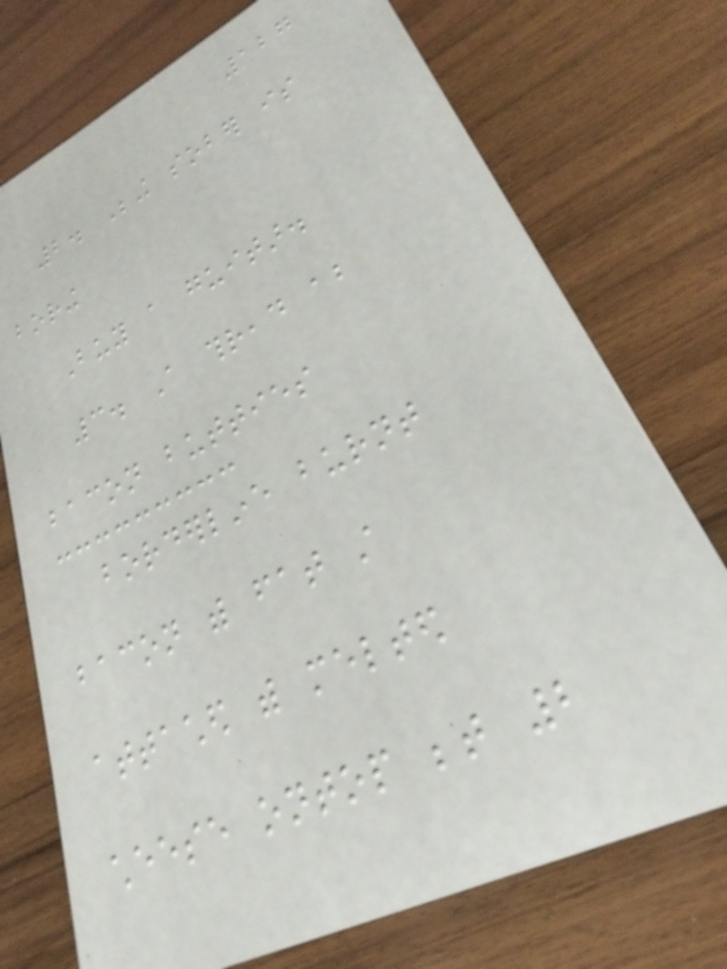127
2. Being sober is
boring
Buy a guitar.
3. A thread about
bacon butties
borderline burnt
bacon with fat still
attached with melted
cheese ontop between 2
